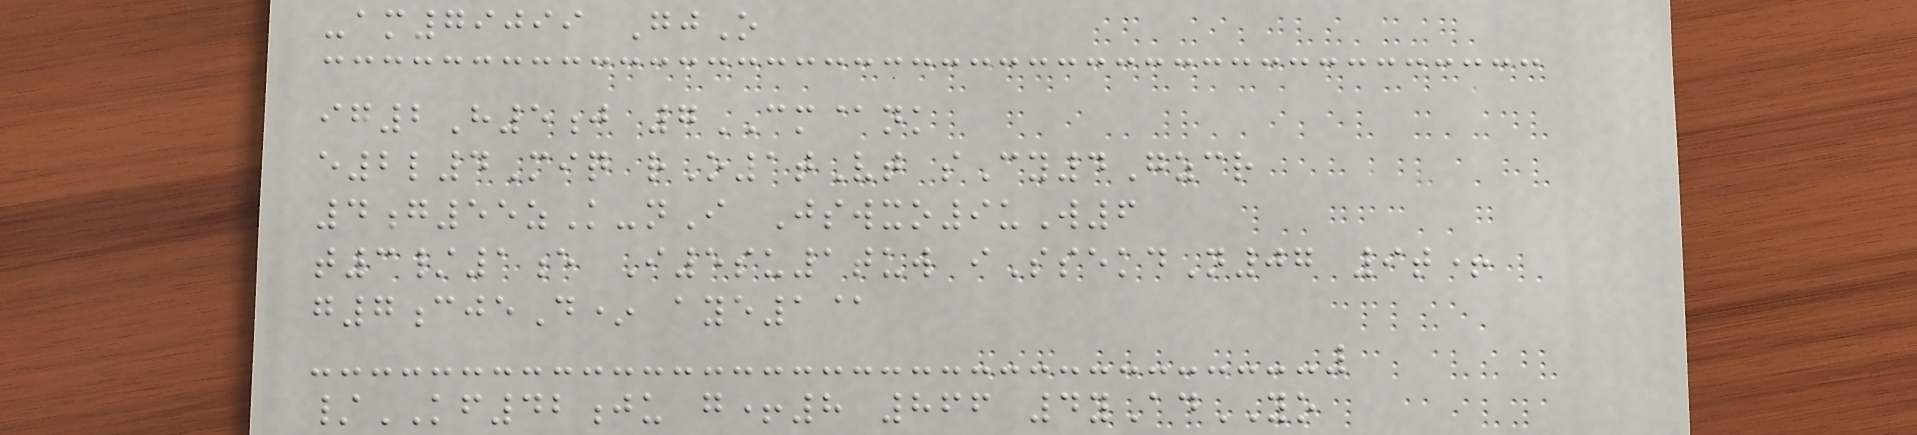-am79099 GjO
ig2H5j 7CM@nk
e2l4Miq rO1tVt sCy4Gzcr
4g55zK-nI Jswxo9uW6
t3/1e I5su1tuw iSsekdN07 9t+
g7cjeD* aye1@
/KF42ju g+8 866 4yAdYO
